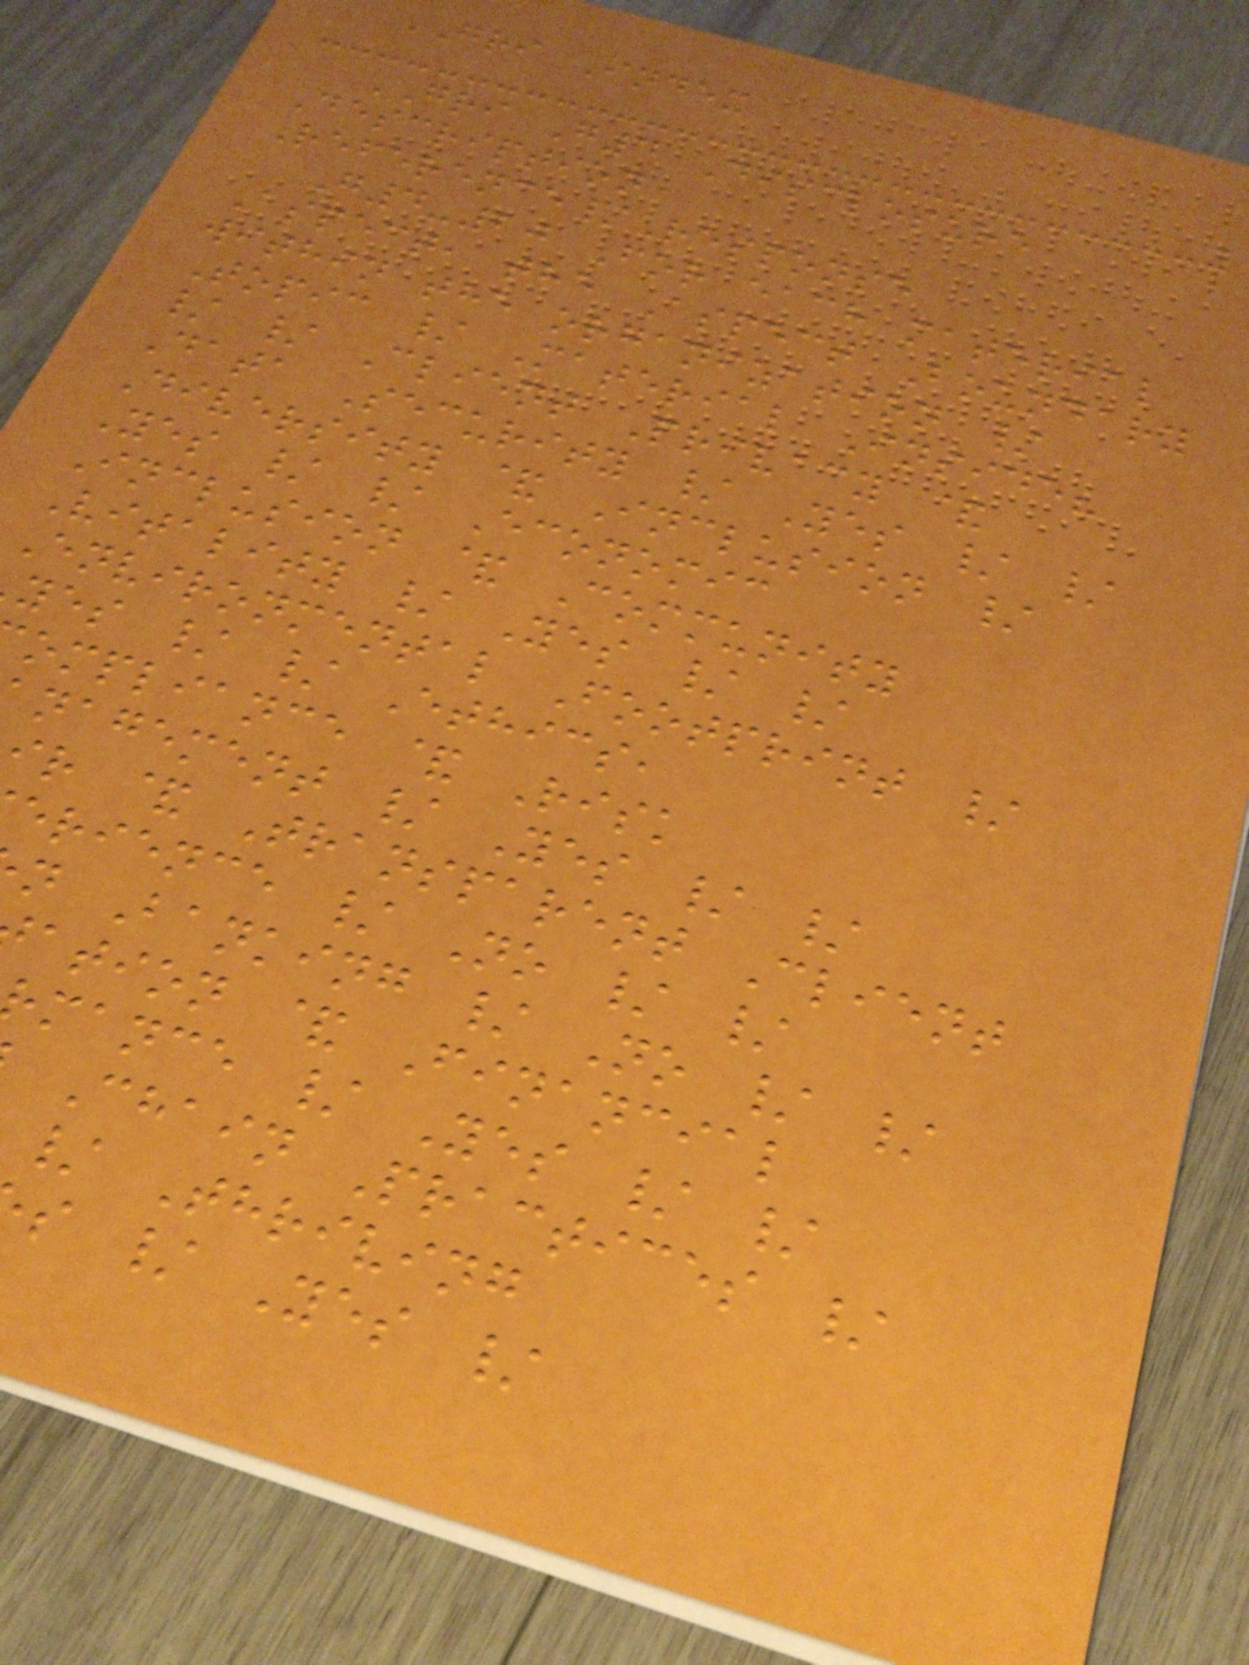GRI Index
GRI G4 Disclosure
Description
Reference/Response
G4-20 For each material
Aspect, the Aspect Boundary
within the organization /
Topic / Material Inside?
/ / Client Privacy &
Data Security / Yes / /
Diversity & Inclusion /
Yes / / Economic
Inclusion & Community
Vitality / Yes / /
Environmental Footprint /
yes / / Ethics,
ompliance & Risk
nagement / Yes / /
ir & Transparent Client
erience / No / /
n Banking / No / /
ation & Financial
mance / Yes / /
Chain Practices /
/ Thriving
s / Yes /
